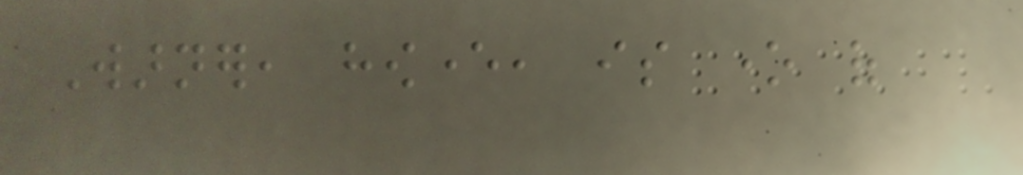Warner, however, is one of
